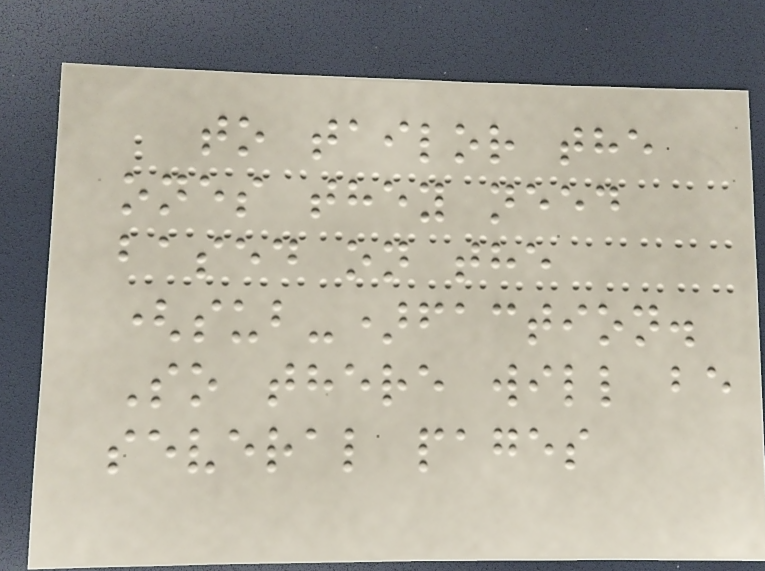to tailor the
ones they need
based on the
(sub-)faction.
So there will be
several pages
